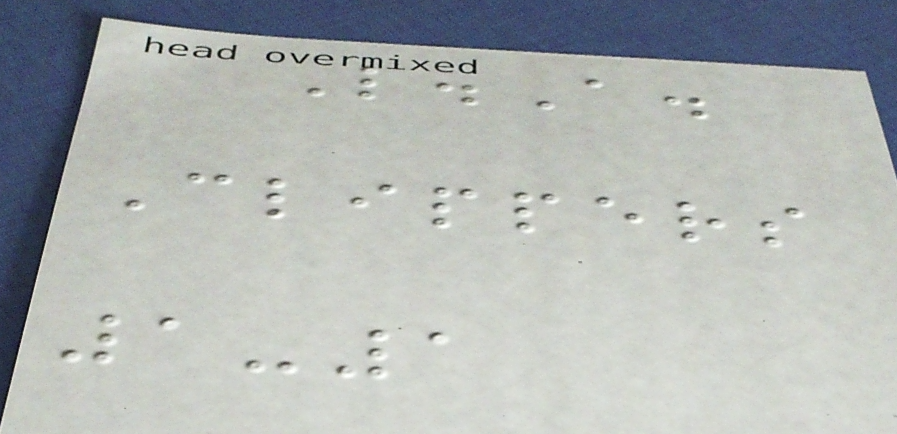L.A.
Clippers
1-1
